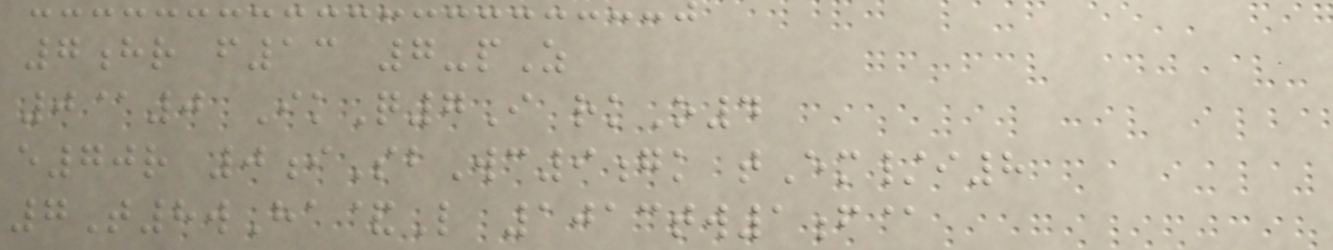7hr f13 7-pZ
0@0 IkQ7I rkO4
e70r 0iSbWc9gk tEm/i8
7T8wHa&L 1013tw1f@
